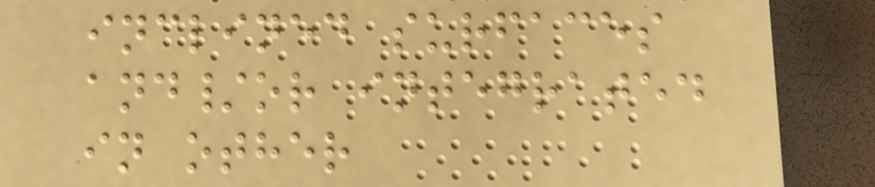inclined surfaces
and/or integrated
in other
